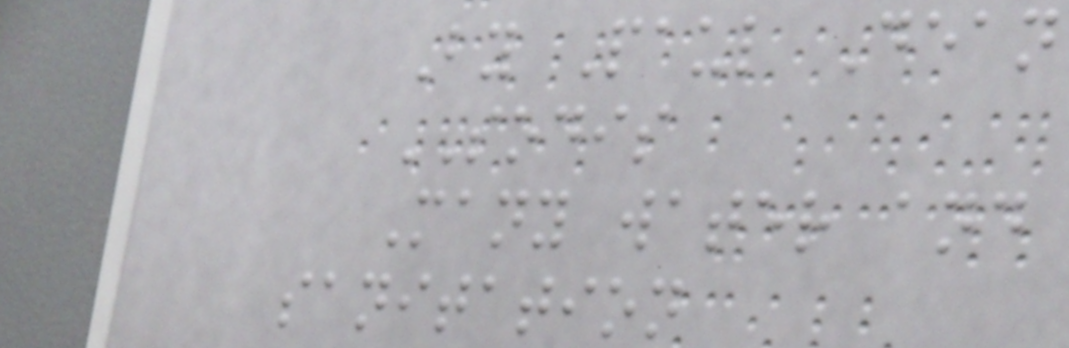By Paul Dean
SODIS
Many water and
sanitation
